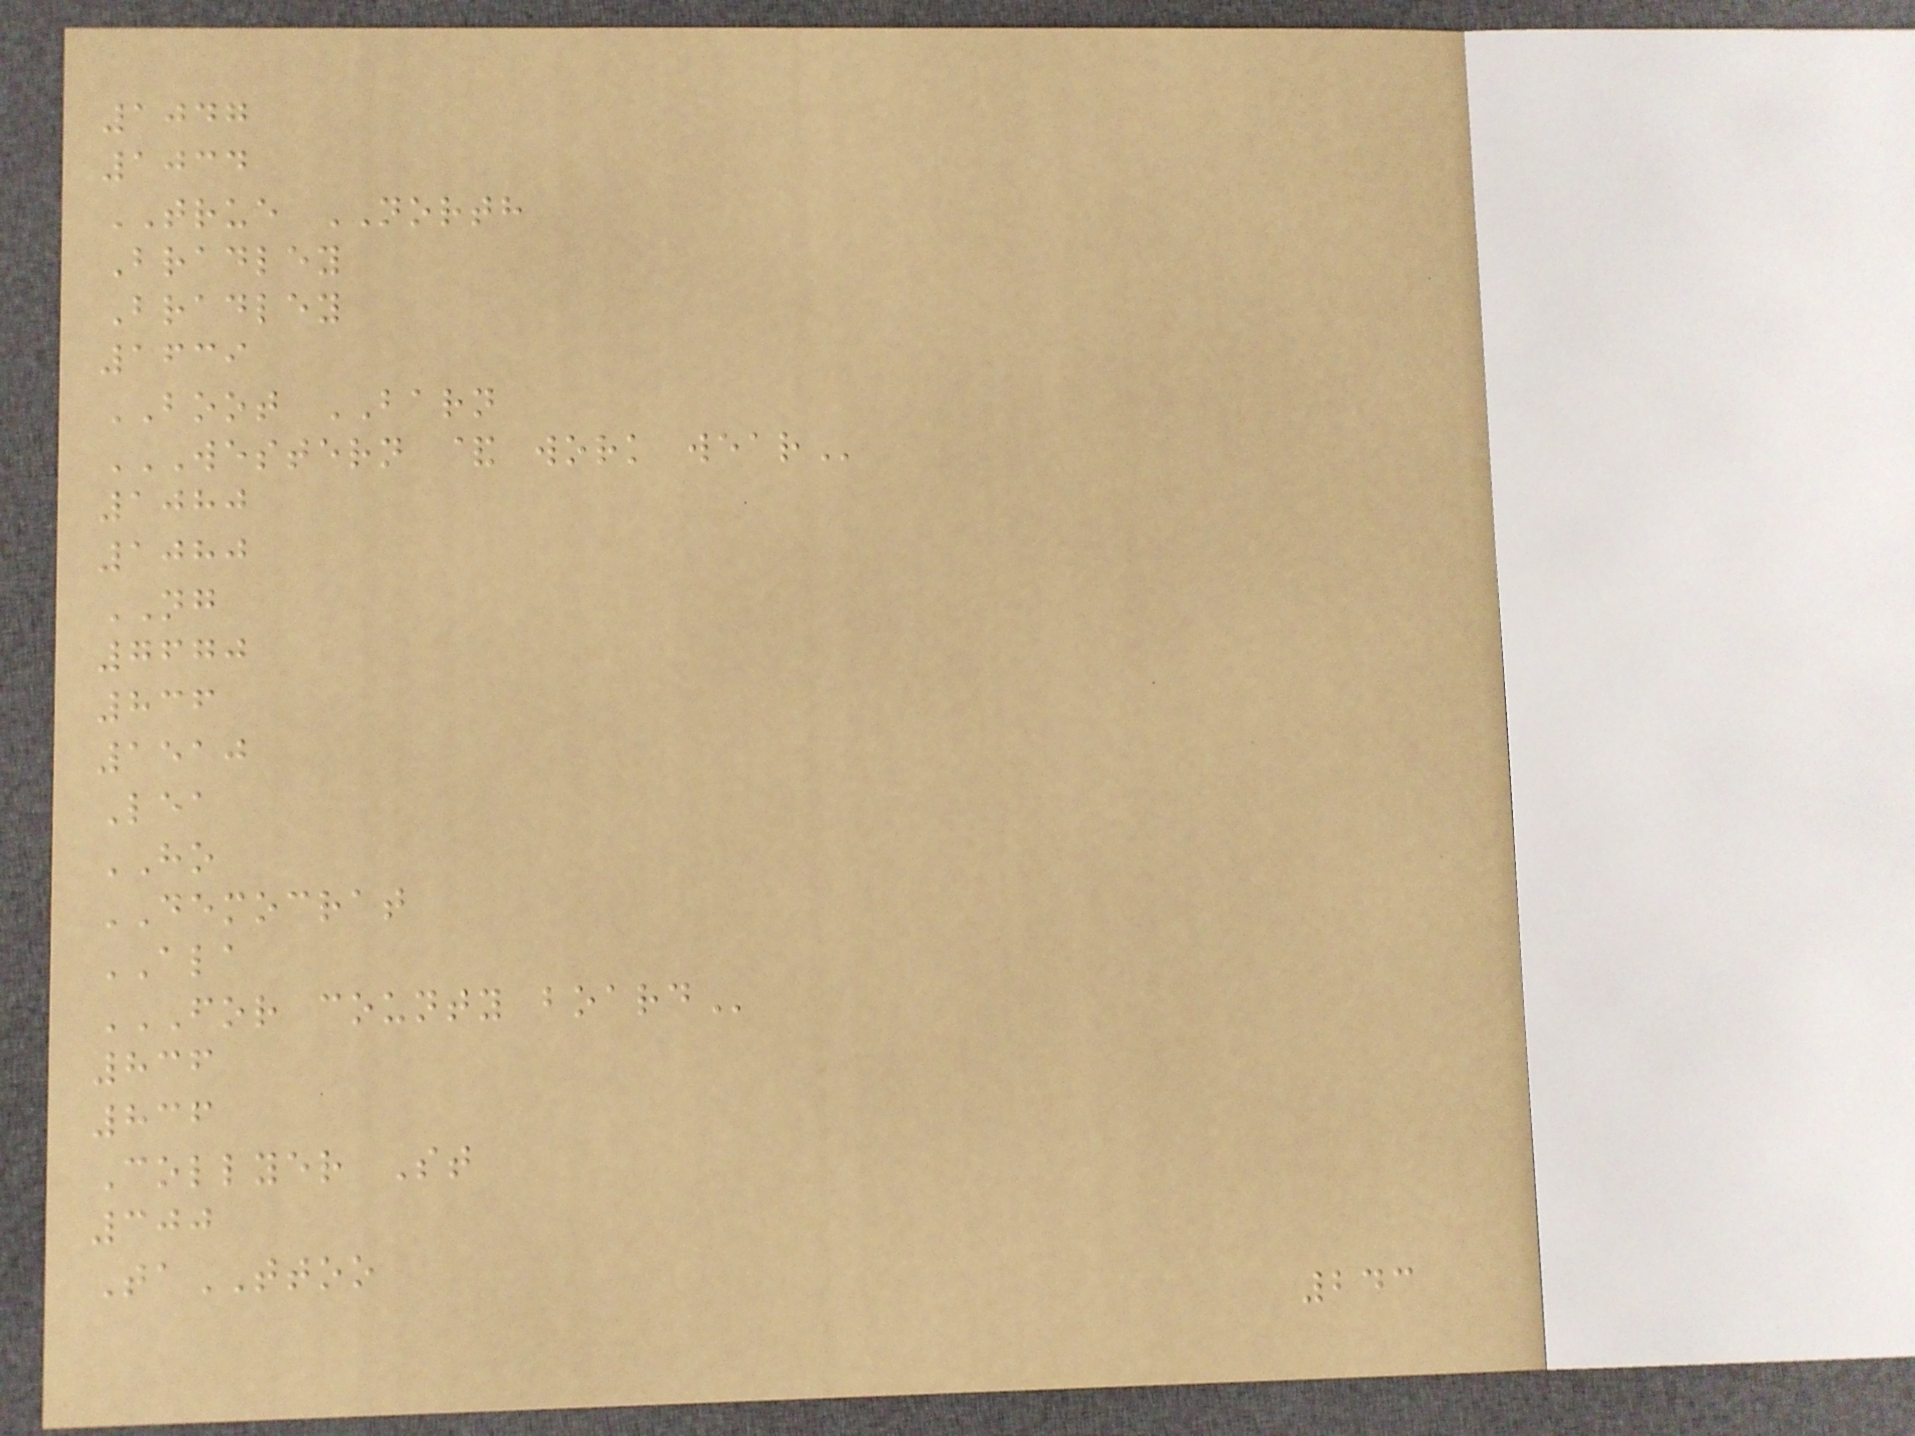1047
1034
TRUE NORTH
Bradley
Bradley
1639
BOOT BARN
WESTERN & WORK WEAR
1080
1080
NG
7670
836
1510
Lea
HO
DEMOCRAT
ALA
FOR COUNTY BOARD
836
836
Collyer St
300
TaTTOO
243
